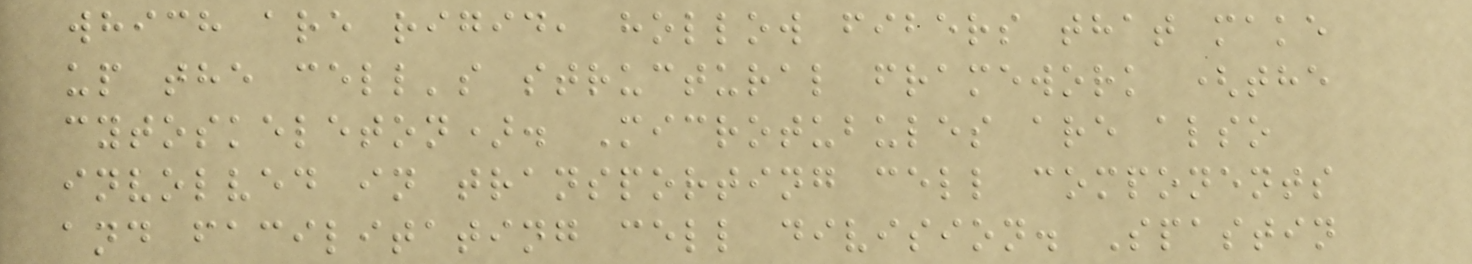which are rigid, hollow fibers that make
up the cell's structural framework (the
cytoskeleton). Microtubules are also
involved in transporting cell components
and facilitating cell division. Spastin
